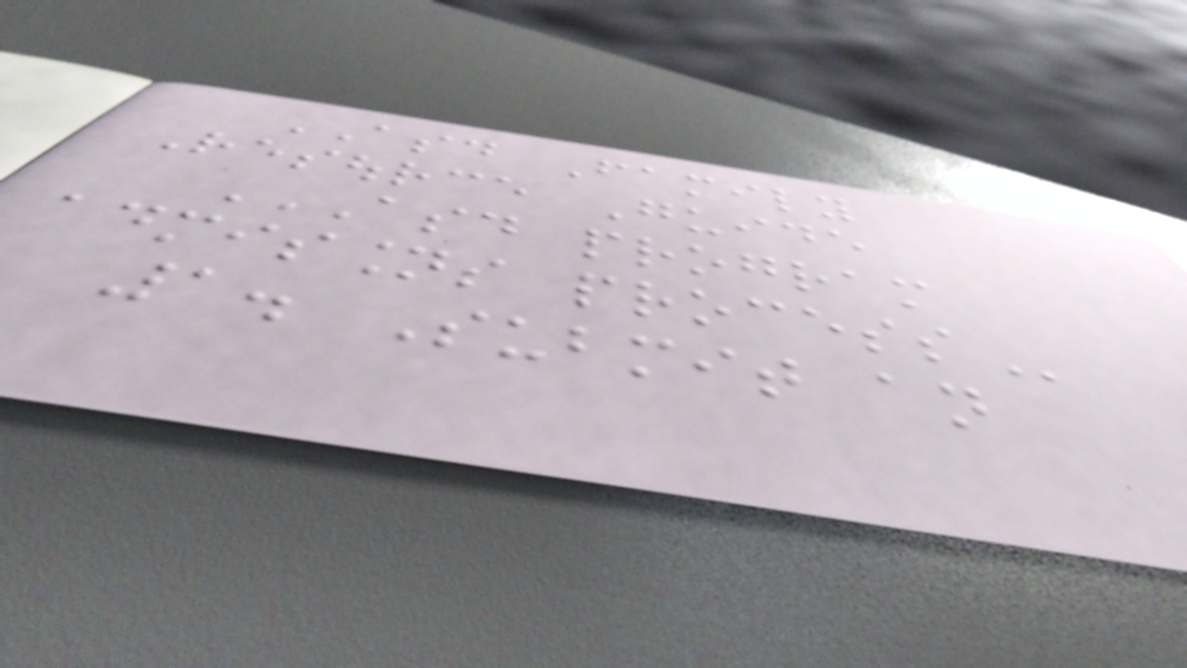ASD Family
Resource Guide
ASD PROGRAM
ADMISSIONS PROCESS
1. Submit an
